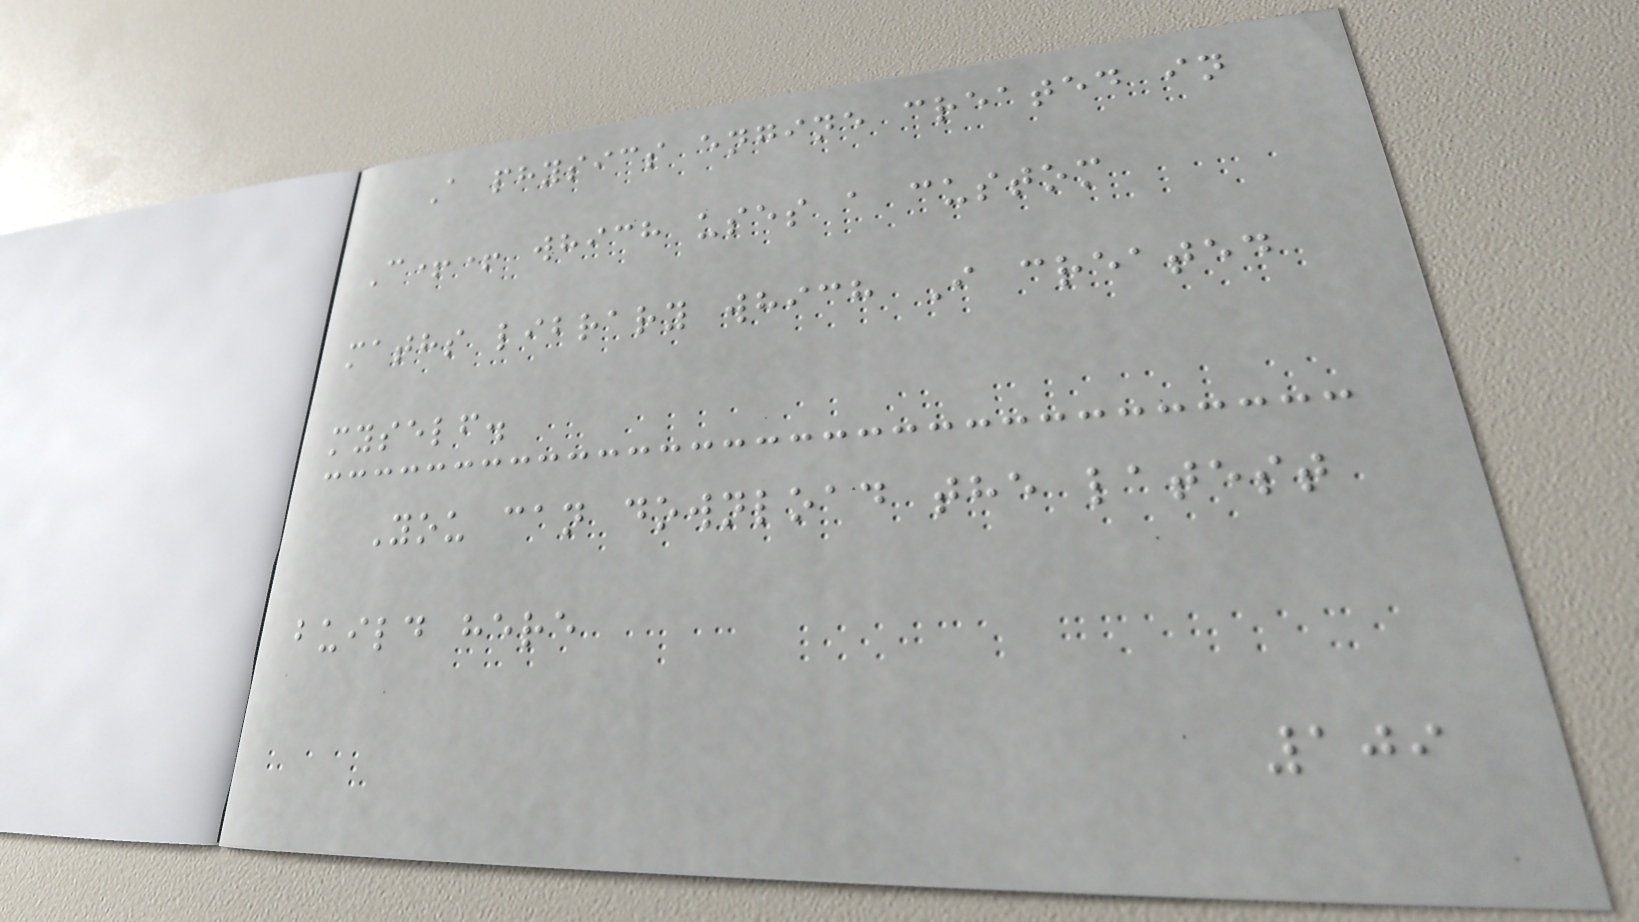A physics engine created in
C++ which uses a custom
maths library which I created
myself.
You can download the latest
build here
109
